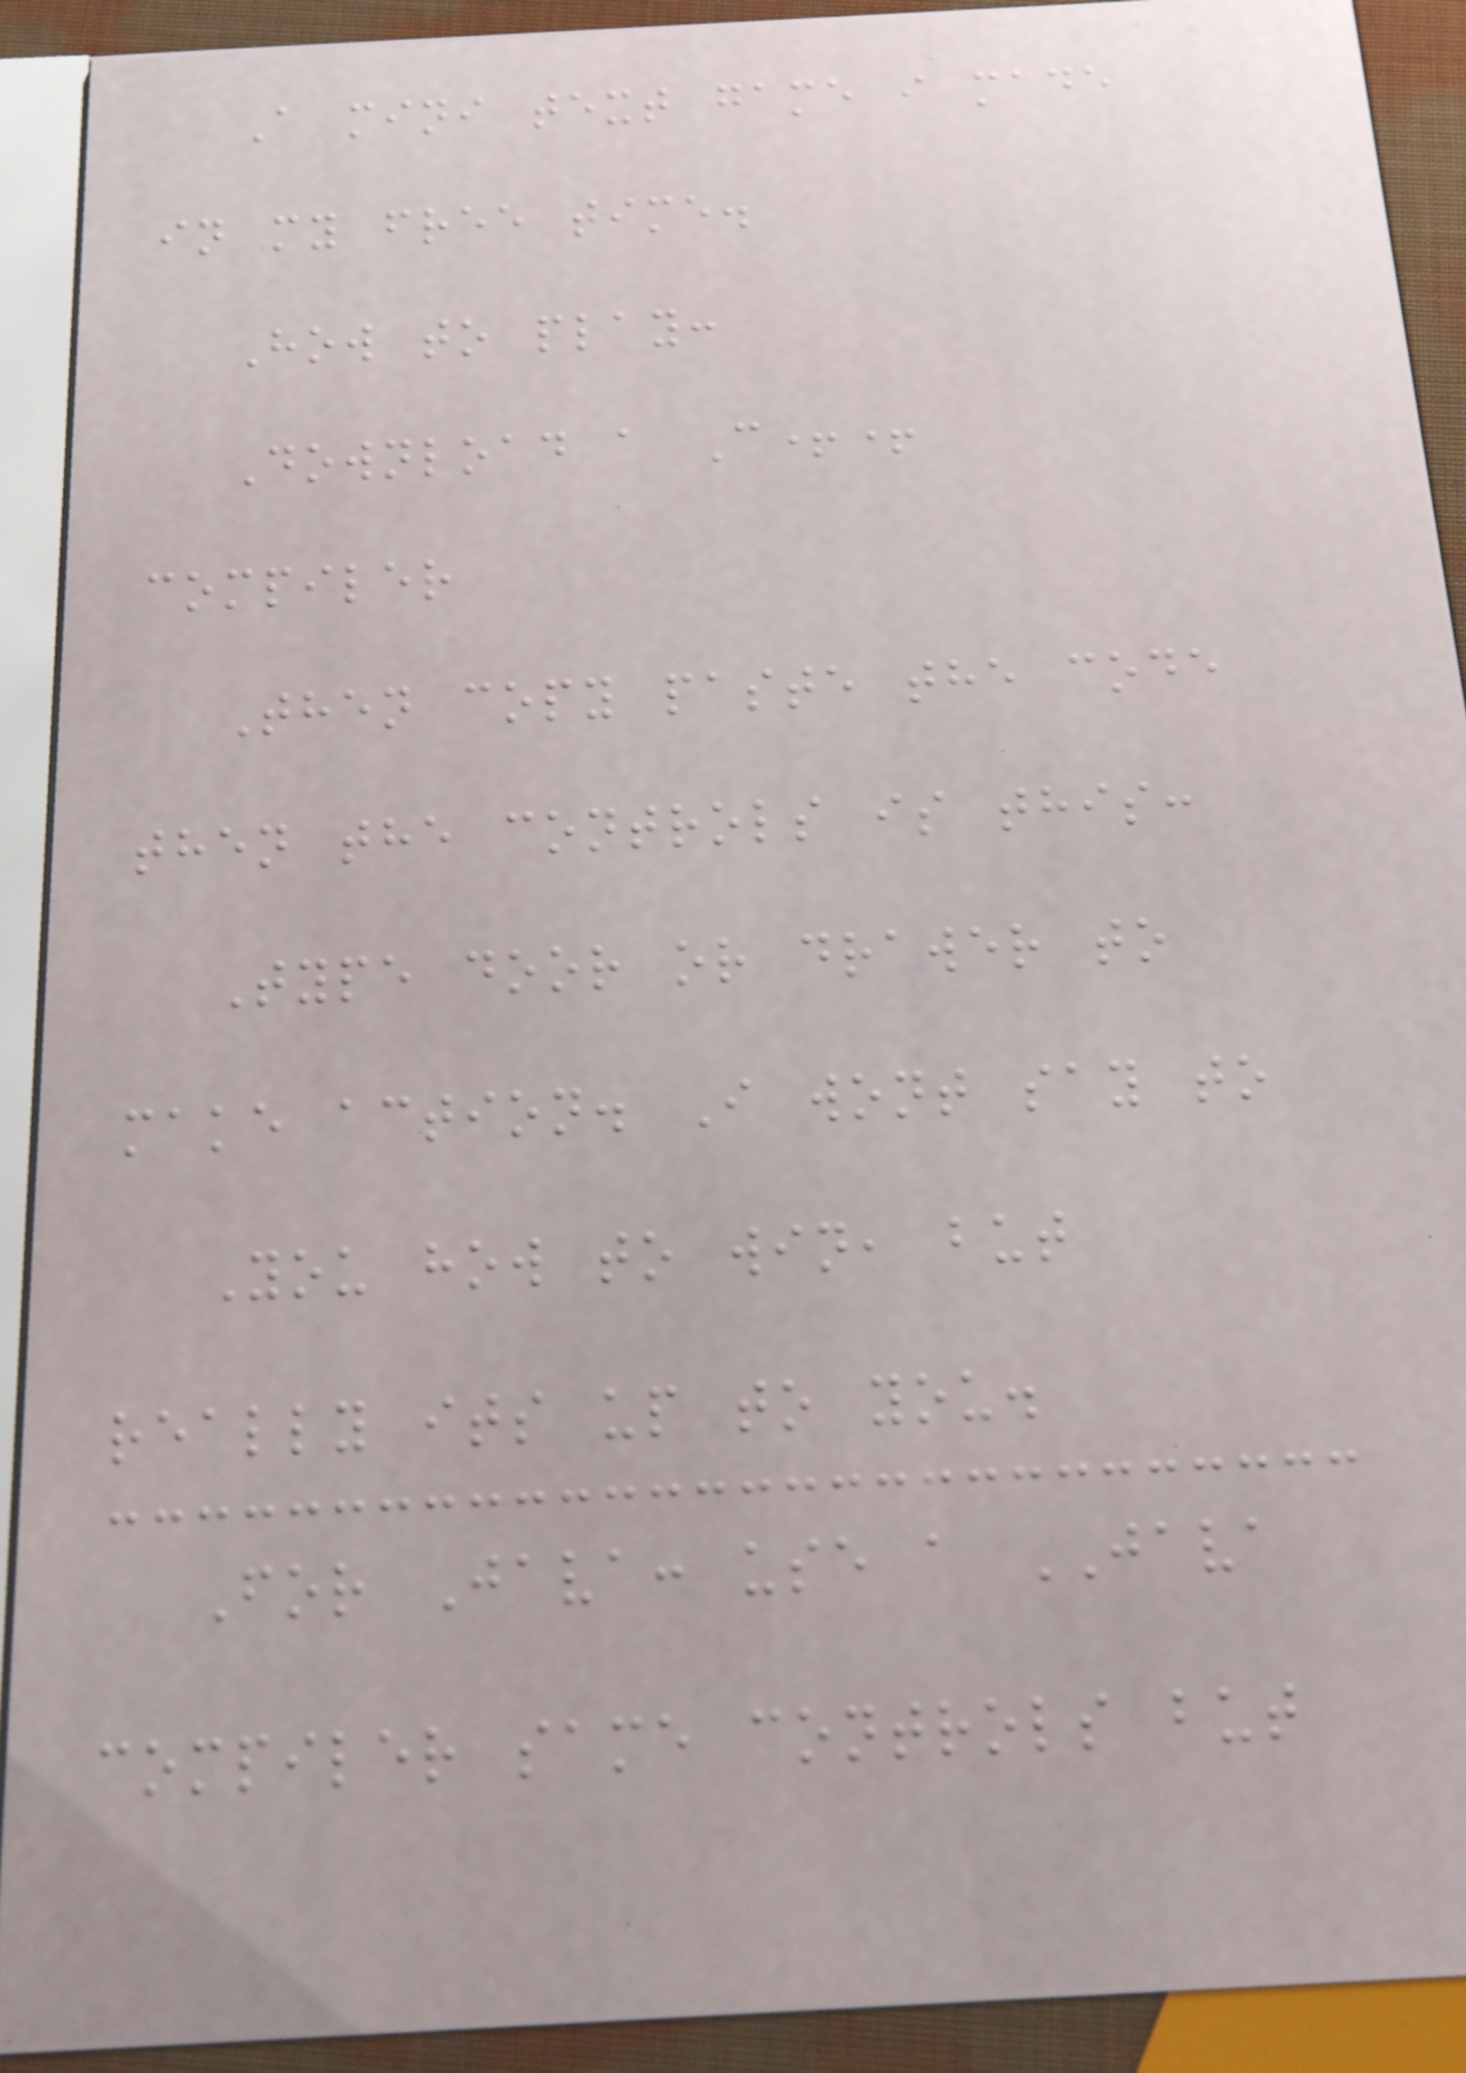A mini text game i made
in my free time.
How to play:
Download a C++
compiler
Then copy paste the code
then the controls is this:
Type door or drawer to
make action. I wont say to
You how to win, but
really its up to you.
For Java: use a JAVA
compiler same controls but
